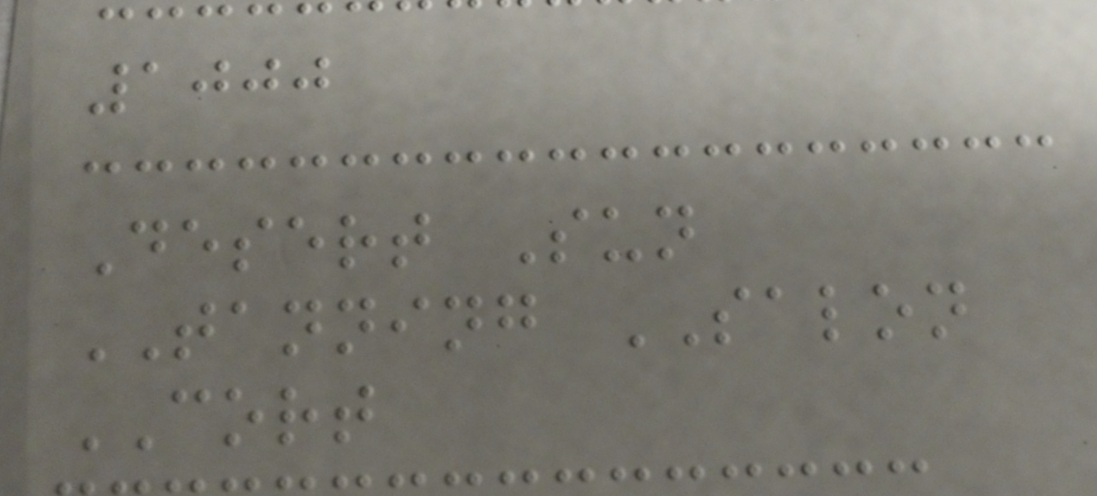1000
Desert Sun
TANNING SALON
CORT
